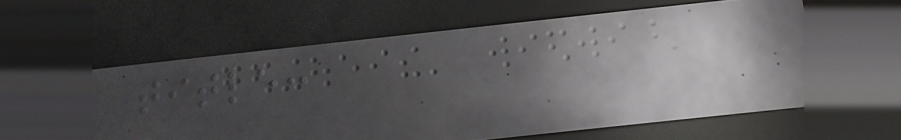title:
